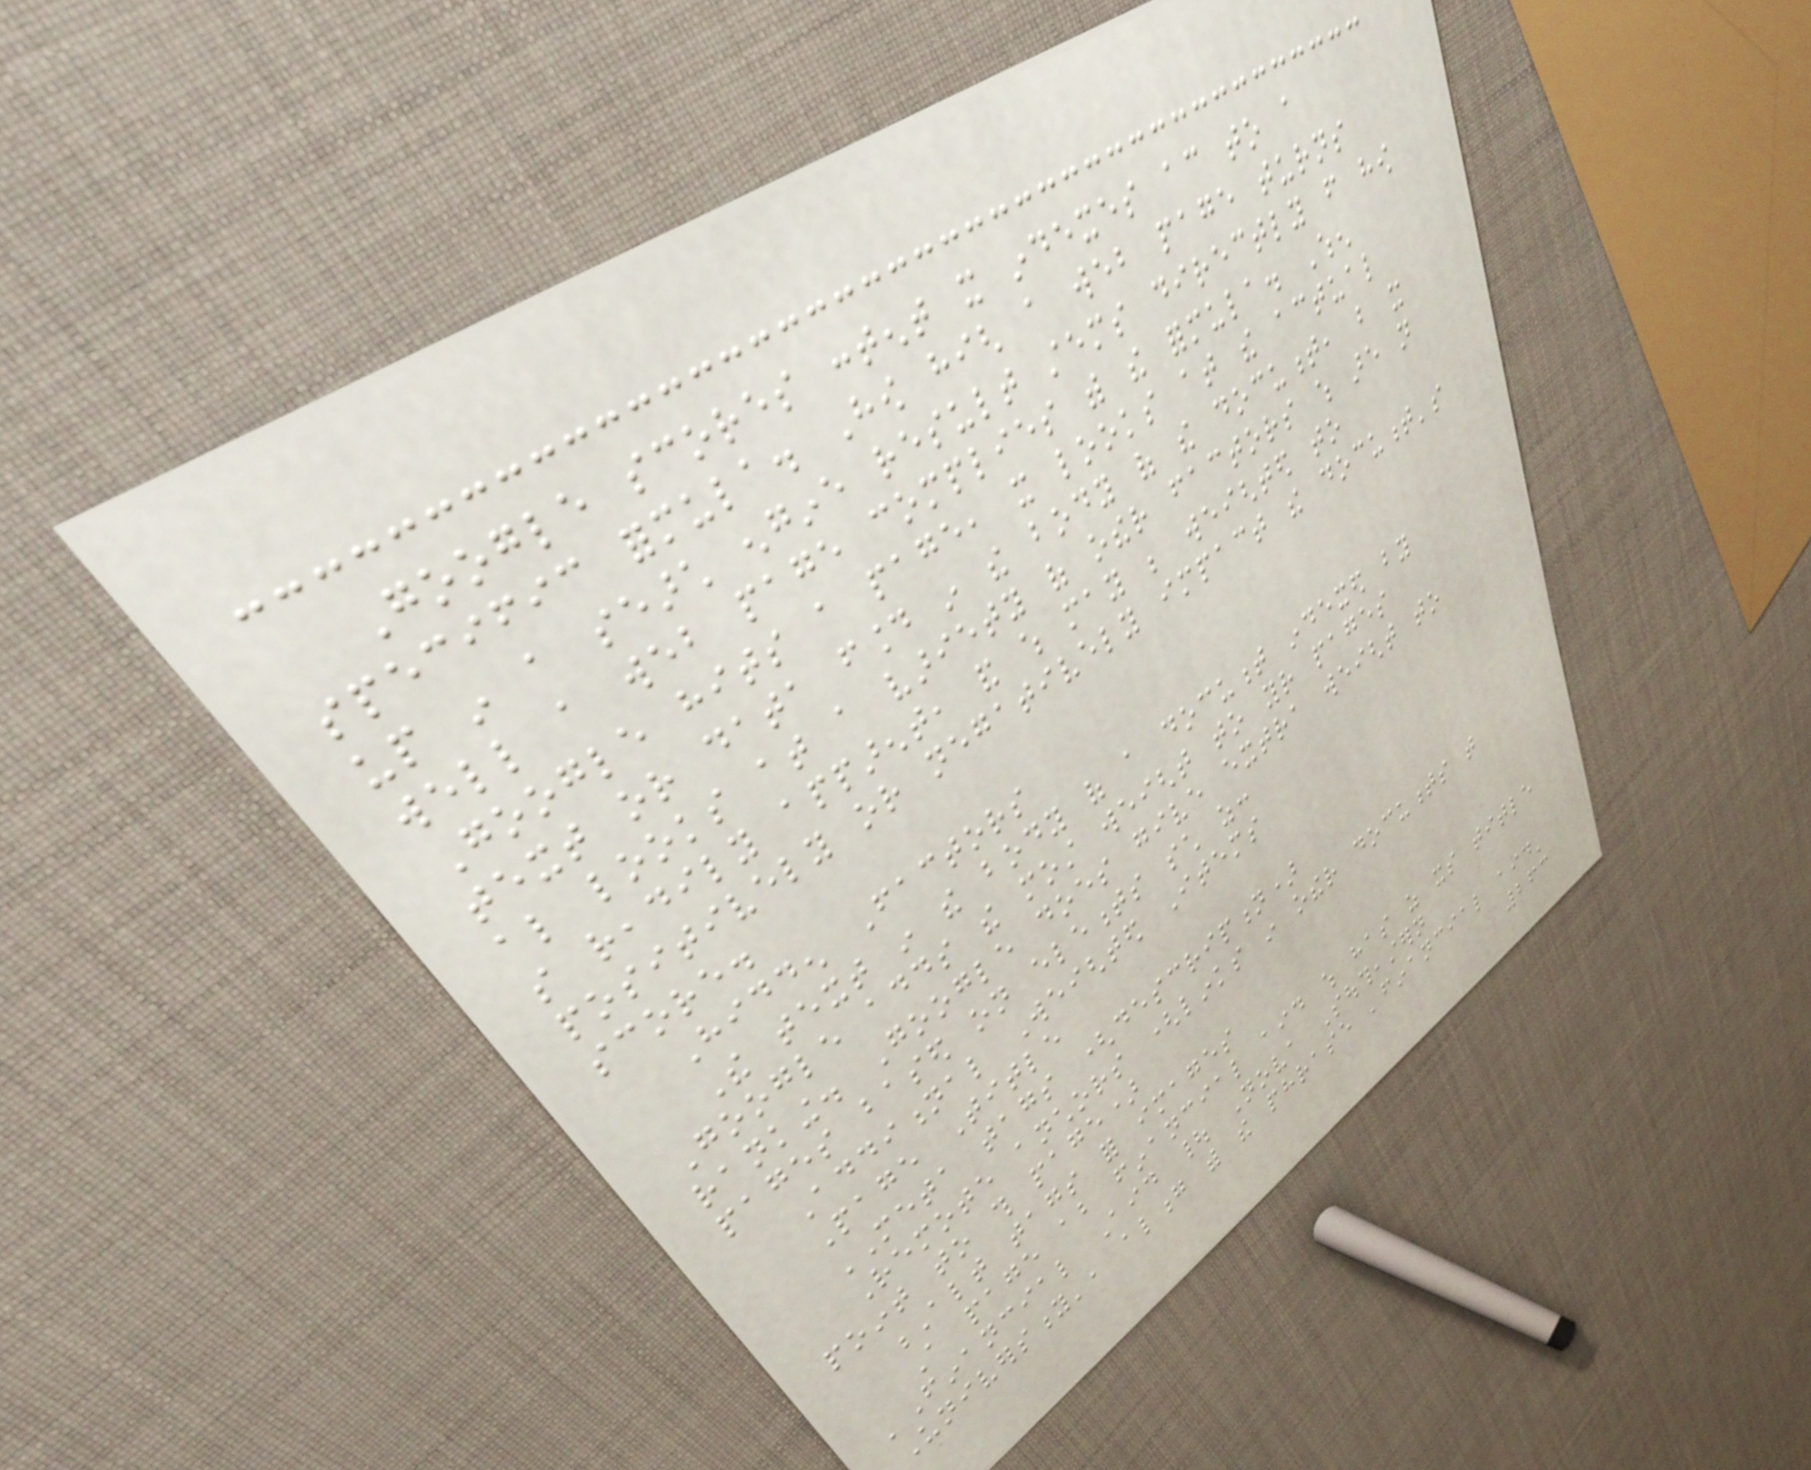Google scores content it indexes according to a
specific formula. How high a web page turns
up in a search engine result stems directly from how
well a web page complies with the formula. When
Google hits a page, it looks at the actual
text or data found in the body of the document, but it
also looks at a variety of other factors which are not
so readily apparent, and which may be weighted to
positively or negatively impact the document's
score.
Hidden Factors
The text in the body of a document indexed by
Google adds the most weight to your pages
ranking. Google does give extra weight to
pages based on elements such as:
Additional Weighted Items
Page Title
META tags (description)
Remote anchors (links in other documents that
point to this page)
Alt tags for images
A page about financial aid which has as its title
'Financial Aid | Nova Southeastern
University', along with the phrase 'financial aid'
263
